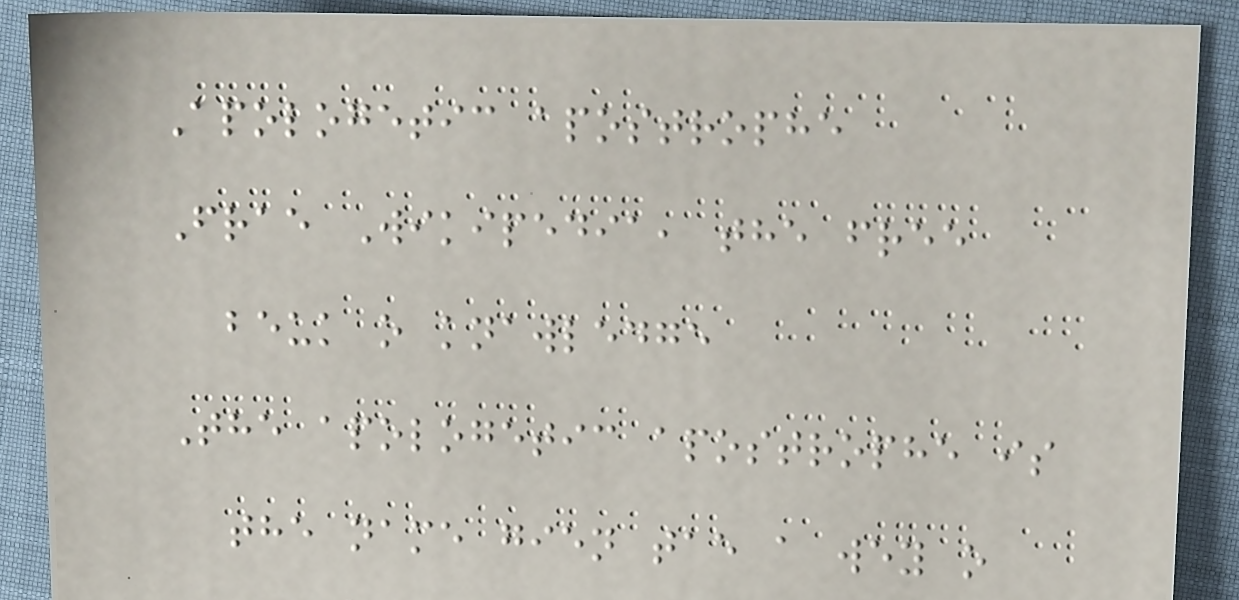Apologetic apostrophe
Frae Wikipedia, the free
beuk o knawledge
The apologetic apostrophe is
the name gien tae a wey o
